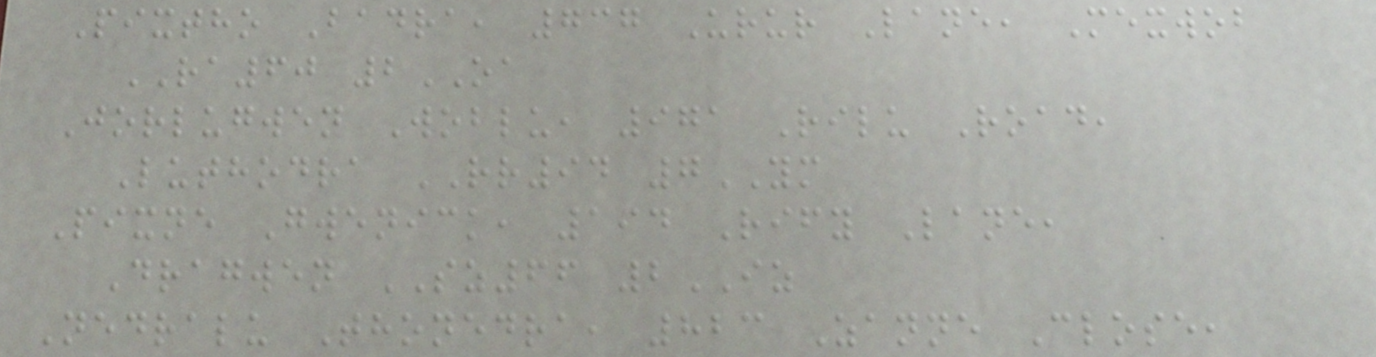Pixtho Badra, 737 Urur Lane, Mexwob
RA60 2OA
Jorlugwen Woblu, 971 Rilu Road,
Luthodra RR94 7YM
Pixne Gwenick, 194 Rify Lane,
Dragwen SZ66 2IZ
Nedralu Thonedra, 823 Zanne Close,
